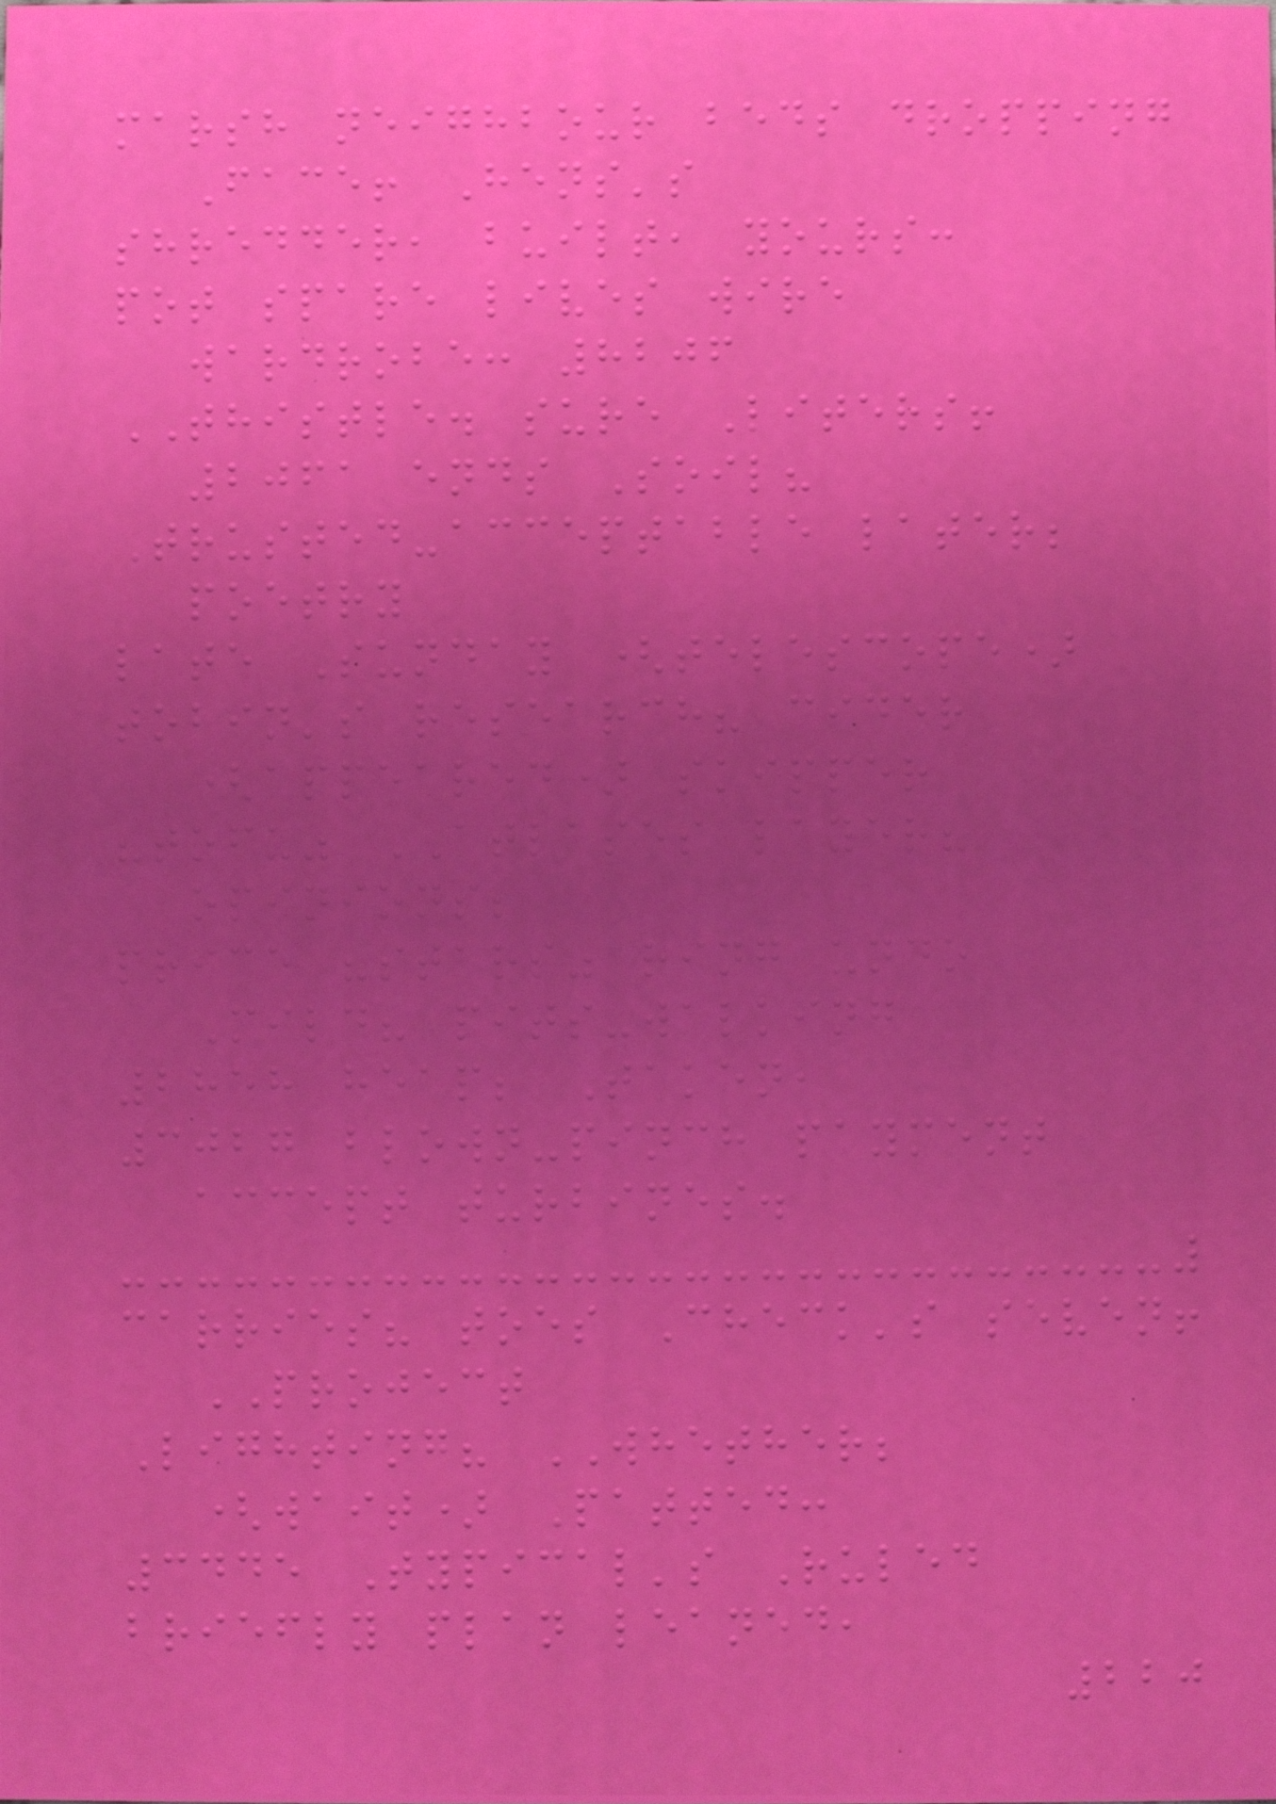marsh neighbour beds dropping
Face! Hens's
shredder, built, yours:
pot spare lives wire
wardrobe: 8206
THISTLE. sure Liters!
2061 ends Soil?
Trusted-acceptable later;
poetry
late Sunday (telescope)
tobin's research? cider
(appeared) skipper
"tofu" ATLASES layer?
opinions;
price "stars" ring undo
Mild? pits-walking
2858 heap; Taken,
3027 blown-pinch payment
accept turbines.
carries? toes Check's seven!
PROJECT
Lighting? WHETHER;
(wait) Patted:
3445 Typical's Ruled
briefly plan leaned,
220
